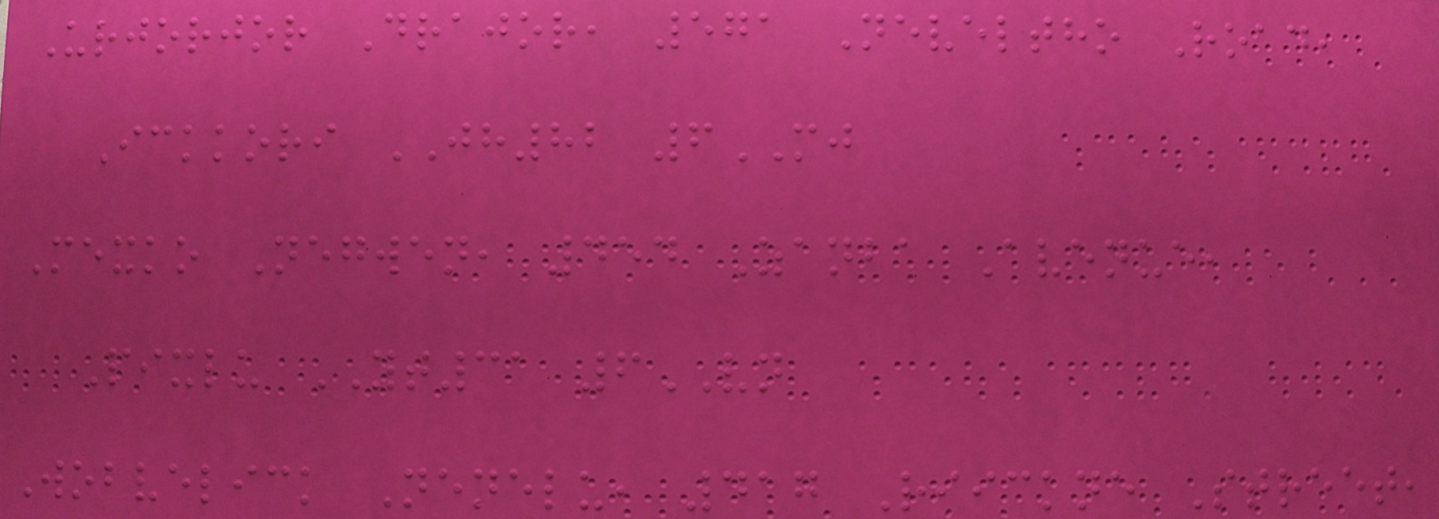Urjorjor Drajor, 571 Neveltho Road,
Ickkori JH82 6MJ
Mexko Negwen, 454 Zanba Avenue,
Pixlu YT31 6VN
Wobvelick Nenelu, 417 Riickne Street,
